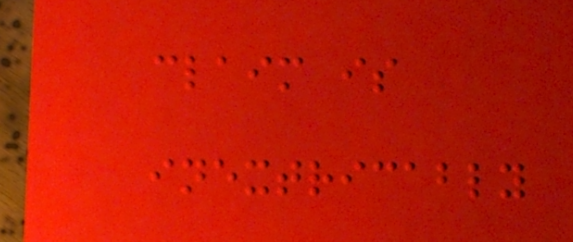claim is
inextricably
